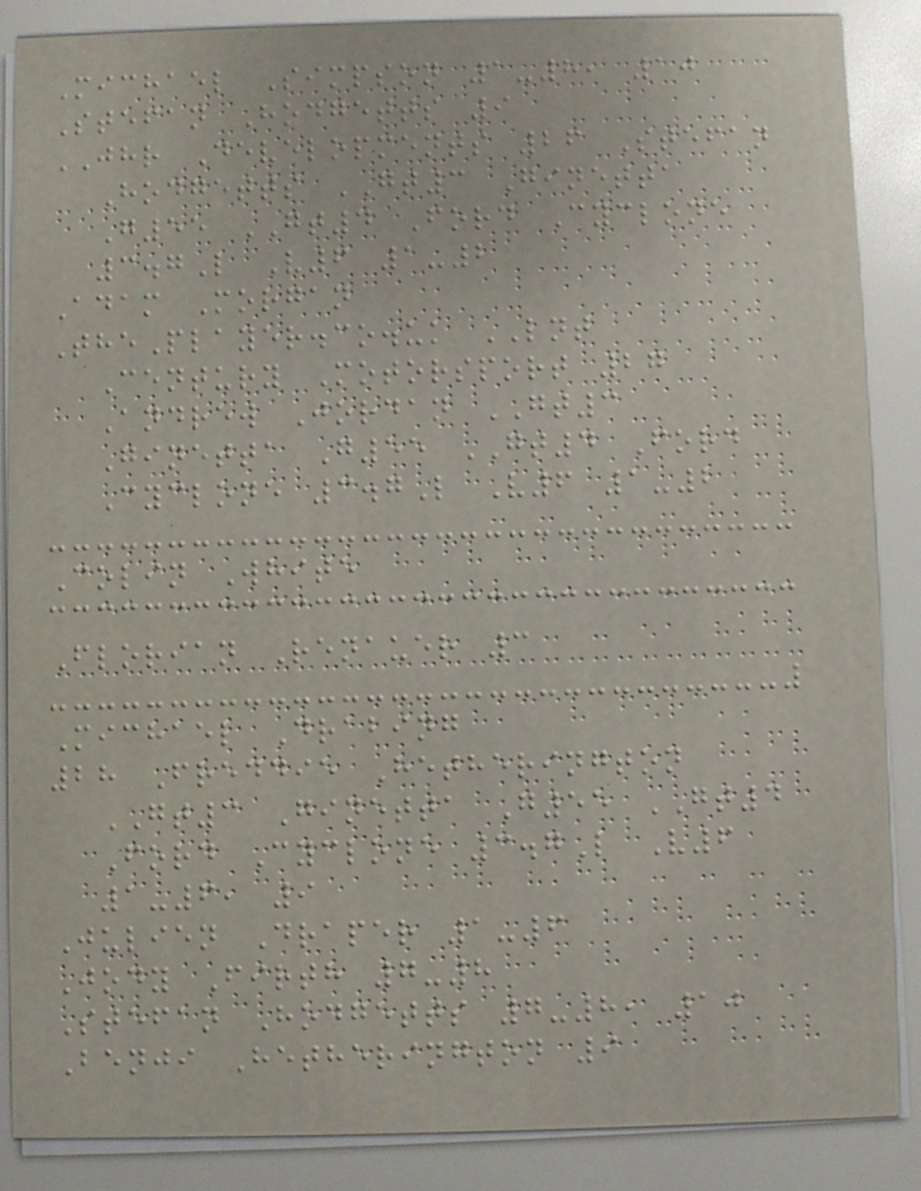Michael Simpson 1-8, 10
Stefan Hodgetts 9
JHR Developments 26 Stefan
Hodgetts GT3 Ginetta
G55 GT4 Ford Cyclone
3.7L V6 1-2
Adam Morgan
ThePlayer.co.uk LNT
Century Motorsport 27
Andrew Jordan GT3
Ginetta G55 GT4 Ford
Cyclone 3.7L V6 1-2
Colin White
Florian Renauer 3
Michael Drabing
28 Freddie Hetherington
GT3 Ginetta G55 GT4
Ford Cyclone 3.7L V6
1-6, 9
Julien Draper 1-6
Jody Firth 7-8
Stefan Hodgetts 7-8, 10
Benji Hetherington 9
